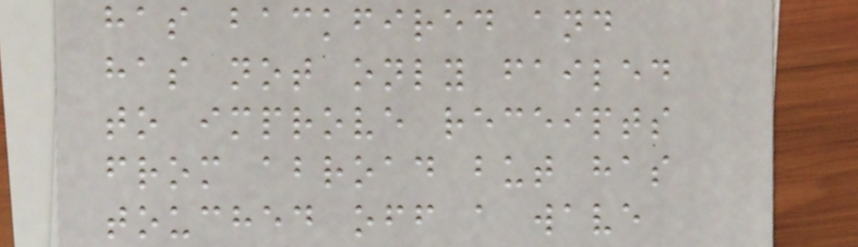has backfired and
has not only failed
to improve receipts
from abroad but has
touched off a wave
